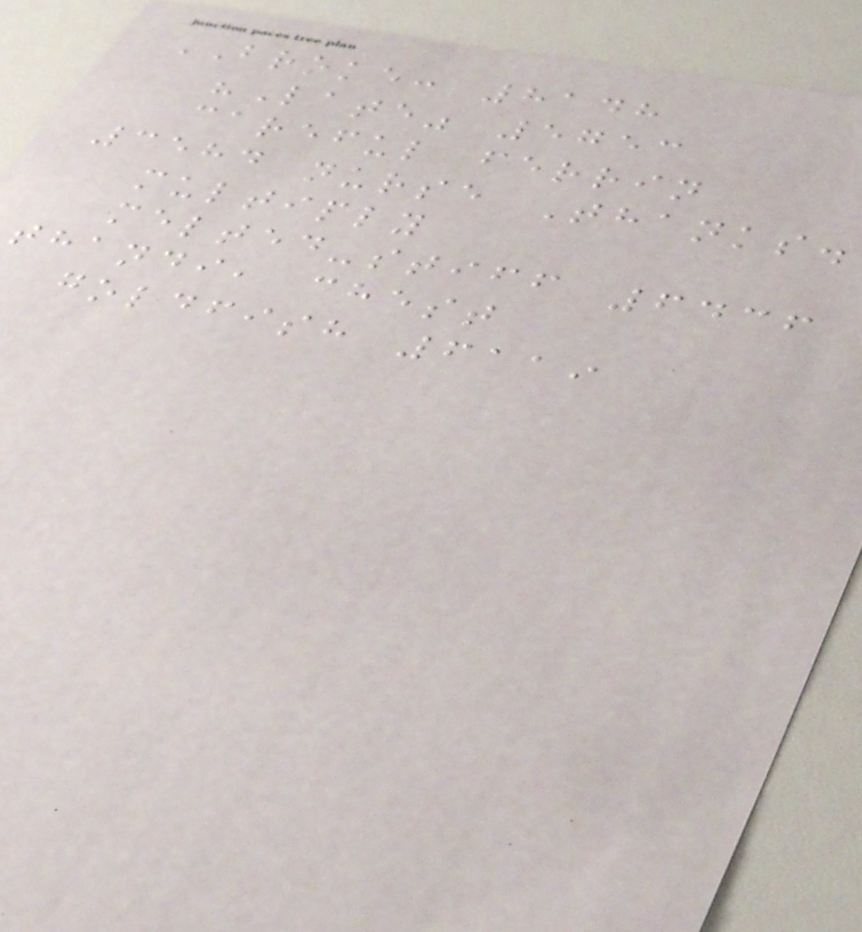BROKE: 8148
"Late" 5753
careful ferrin
3584 nurse Thanks.
multiply
melted-stiff 6436
thandi, chest
goldfish 6119
